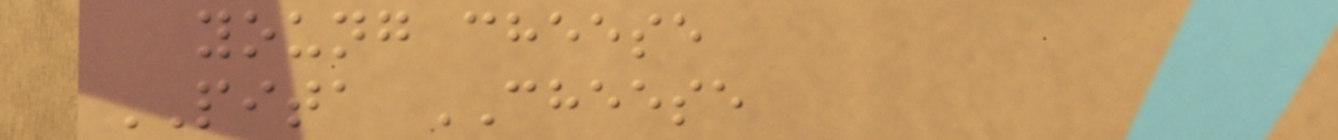young cheese
PITA CHEESE
